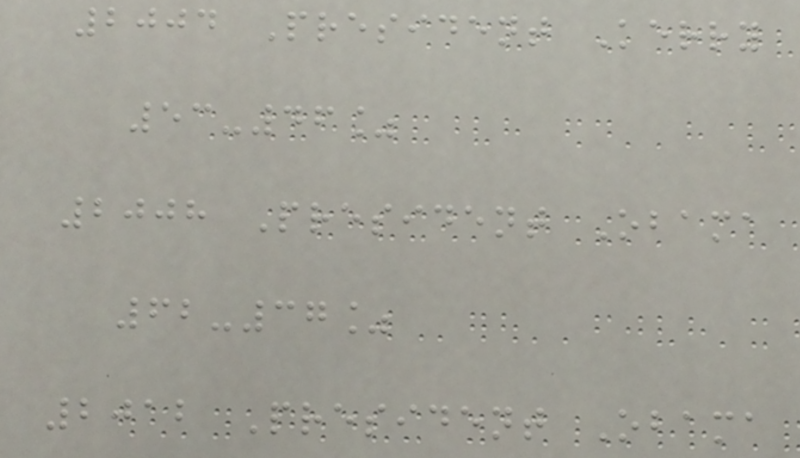2004 President Kerry
53-46%
2008 President Obama
62-37%
2012 President Obama
